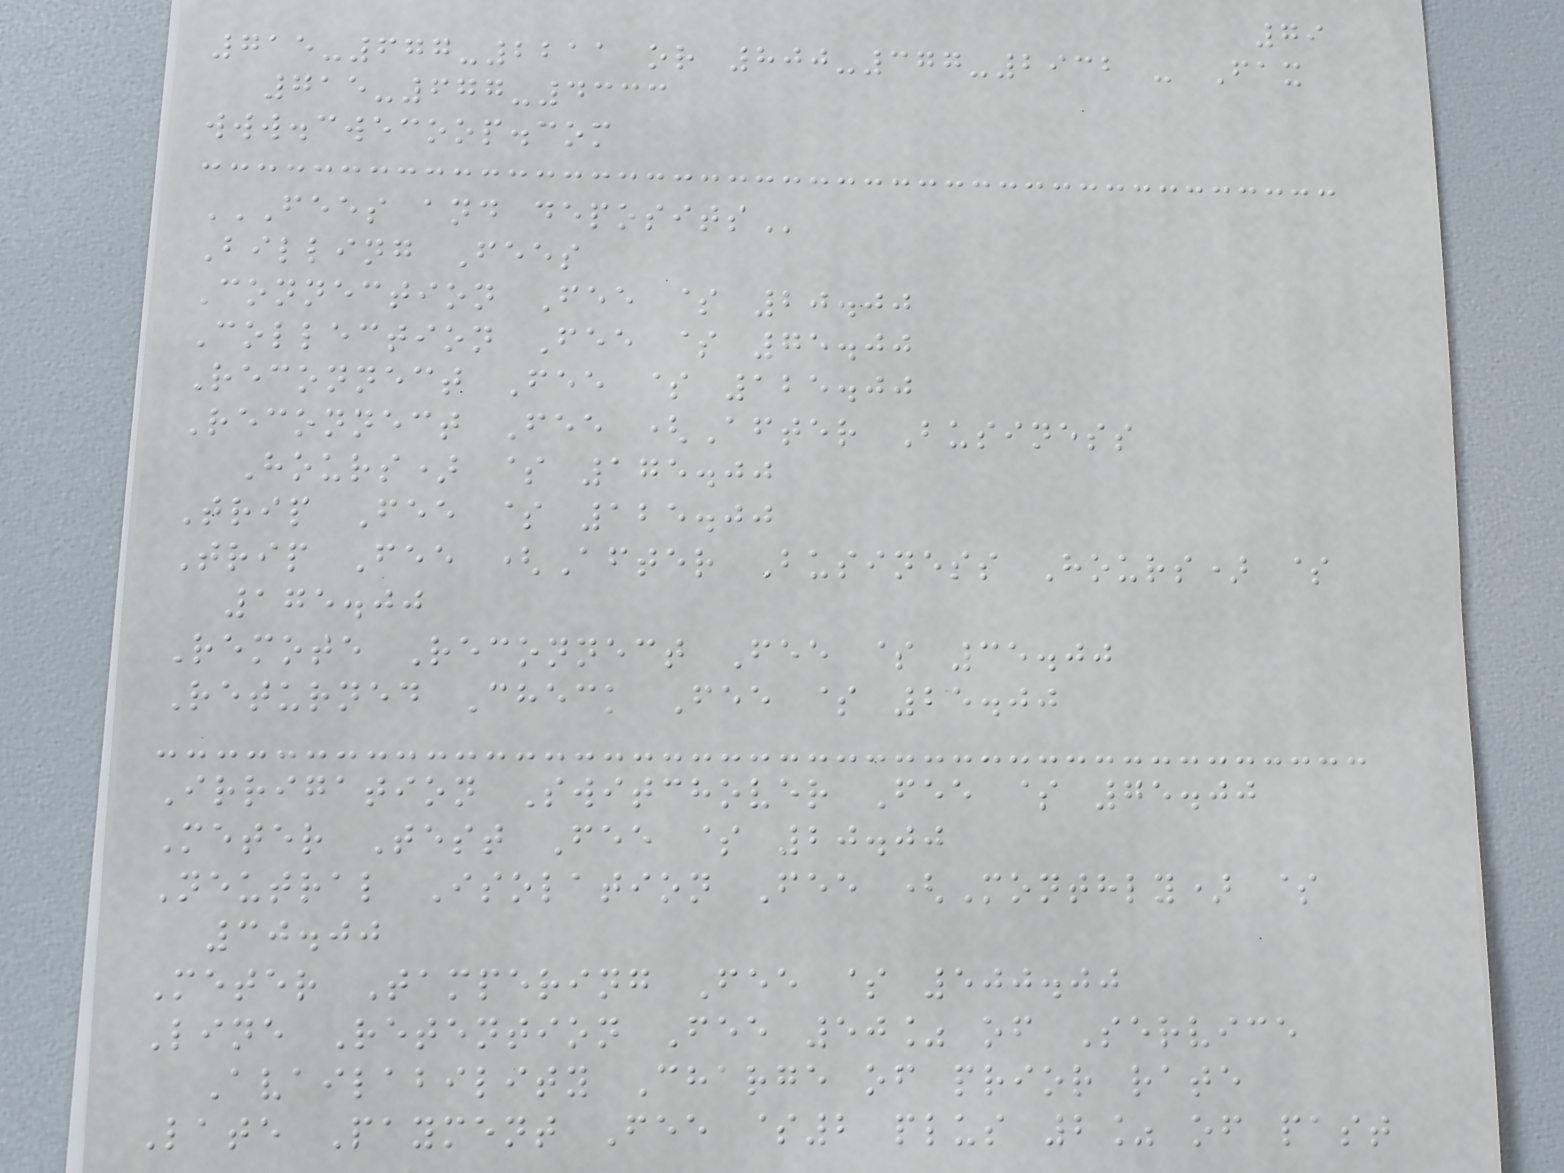79
715-677-2211 or 800-377-2932 - Fax
715-677-4333
www.cwecoop.com
FEES AND DEPOSITS
Billing Fees
Connection Fee $ 20.00
Collection Fee $ 75.00
Reconnect Fee $ 125.00
Reconnect Fee (After Business
Hours) $ 175.00
Trip Fee $ 125.00
Trip Fee (After Business Hours) $
175.00
Remote Reconnect Fee $ 35.00
Returned Check Fee $ 25.00
Irrigation Switchover Fee $ 75.00
Meter Test Fee $ 20.00
Neutral Isolation Fee (Monthly) $
30.00
Meter Tampering Fee $ 500.00
Line Retention Fee 50% of Service
Availability Charge of prior rate
Late Payment Fee $2 plus 2% of past
